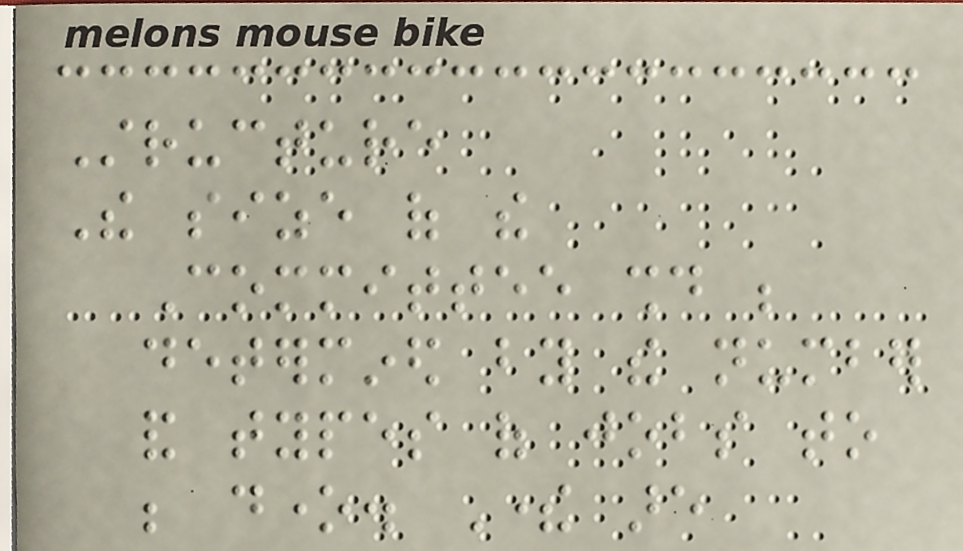Structure
The size of the
Committee should be
determined by the number
and types of jobs to
be done. There are
